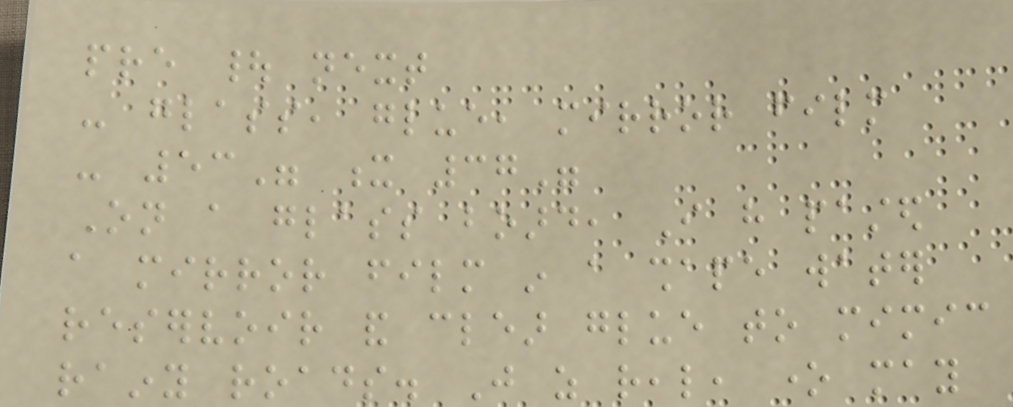pre | next
- glass, glue, mirror film
- 53" x 37"
On a glass board, I have pasted
a mirror film in a shape water
reservoir and clear glue to mimic
rainy roads. Just as real, one may
